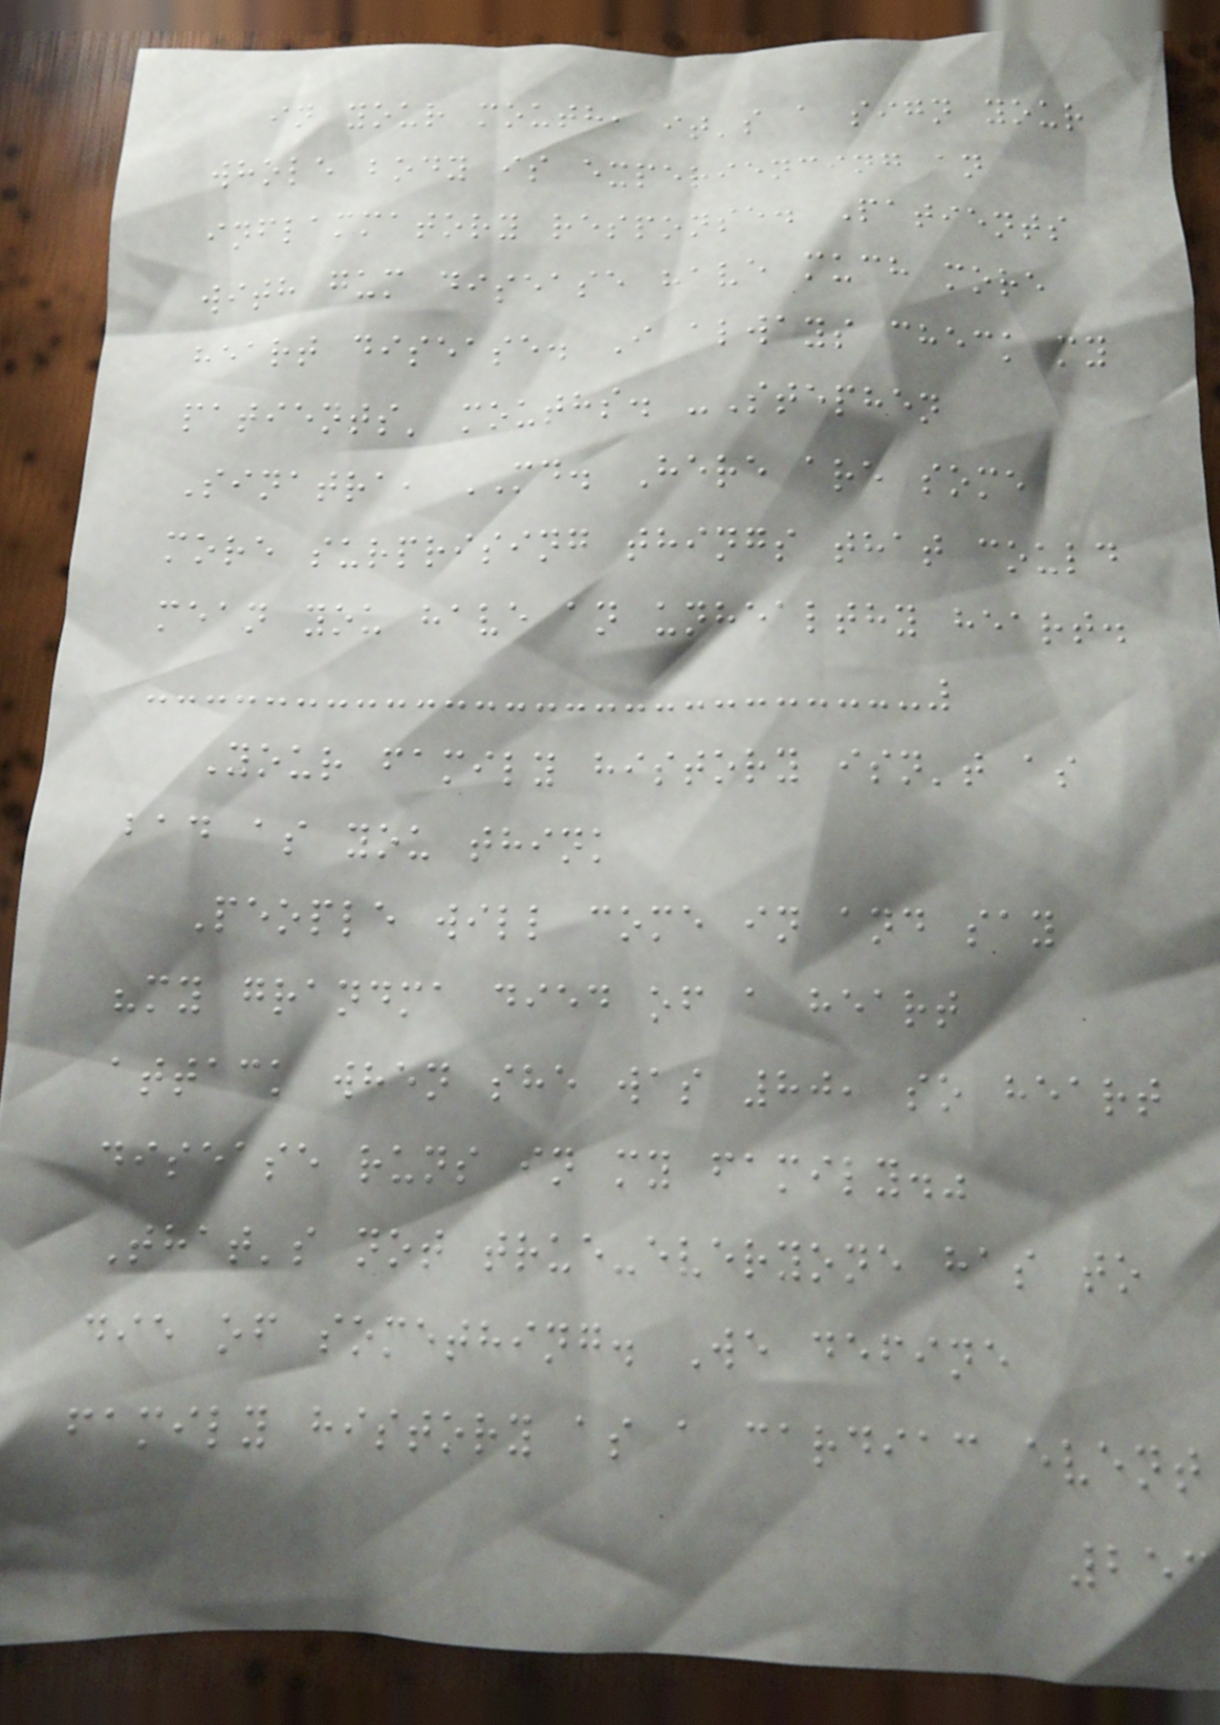in your mouth, it's a sign your
whole body is experiencing an
inflammatory response. Patients
with gum disease have much more
heart disease. I always check my
patients' mouths. -Stephen
Sinatra, MD. Here are some
more surprising things that could
mean you have an unhealthy heart.
Your family history isn't as
bad as you think
People will come in and say
"my grandma died of a heart
attack when she was 80, so heart
disease runs in my family."
That's not true-everyone has to
die of something. We define
family history as a cardiac event
253
